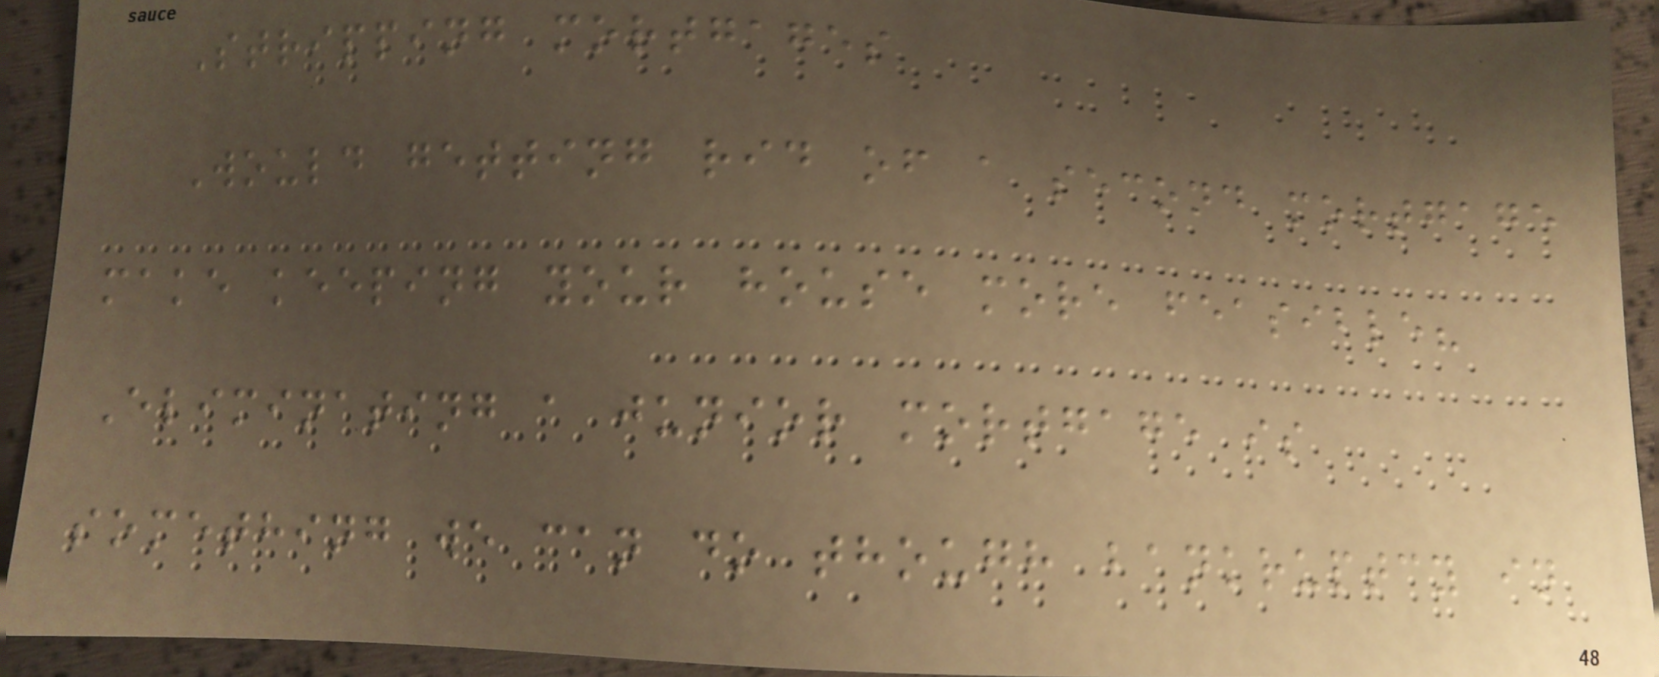Stripping mortgages
Would getting rid of a second mortgage
make keeping your house more feasible?
Eliminating a junior mortgage is
something we can do though bankruptcy in
